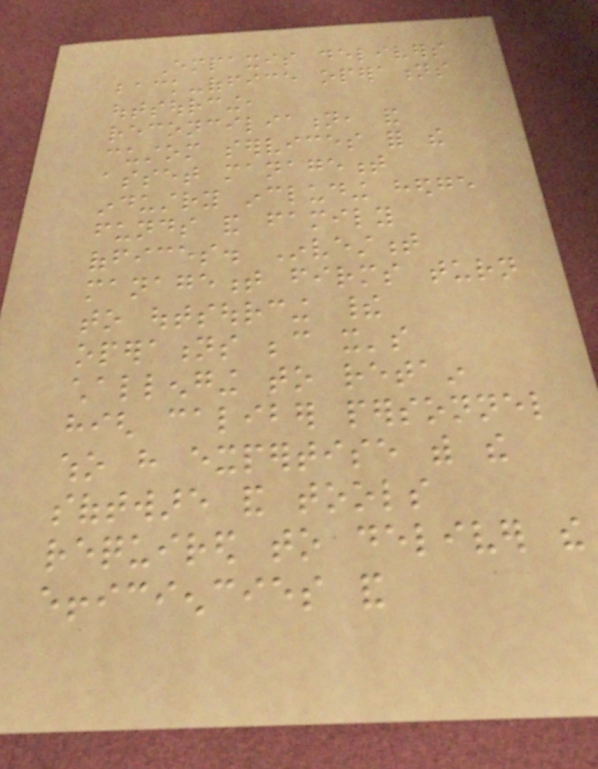Empaxis delivers
back-office operations
outsourcing,
reconciliation, and
custom services for the
asset management
industry including hedge
funds and family
offices. Investment
management firms turn
to outsourcing their
operations because it's
challenging to retain
high caliber personnel
who have expertise with the
software and tools
required to deliver the
efficiencies and
